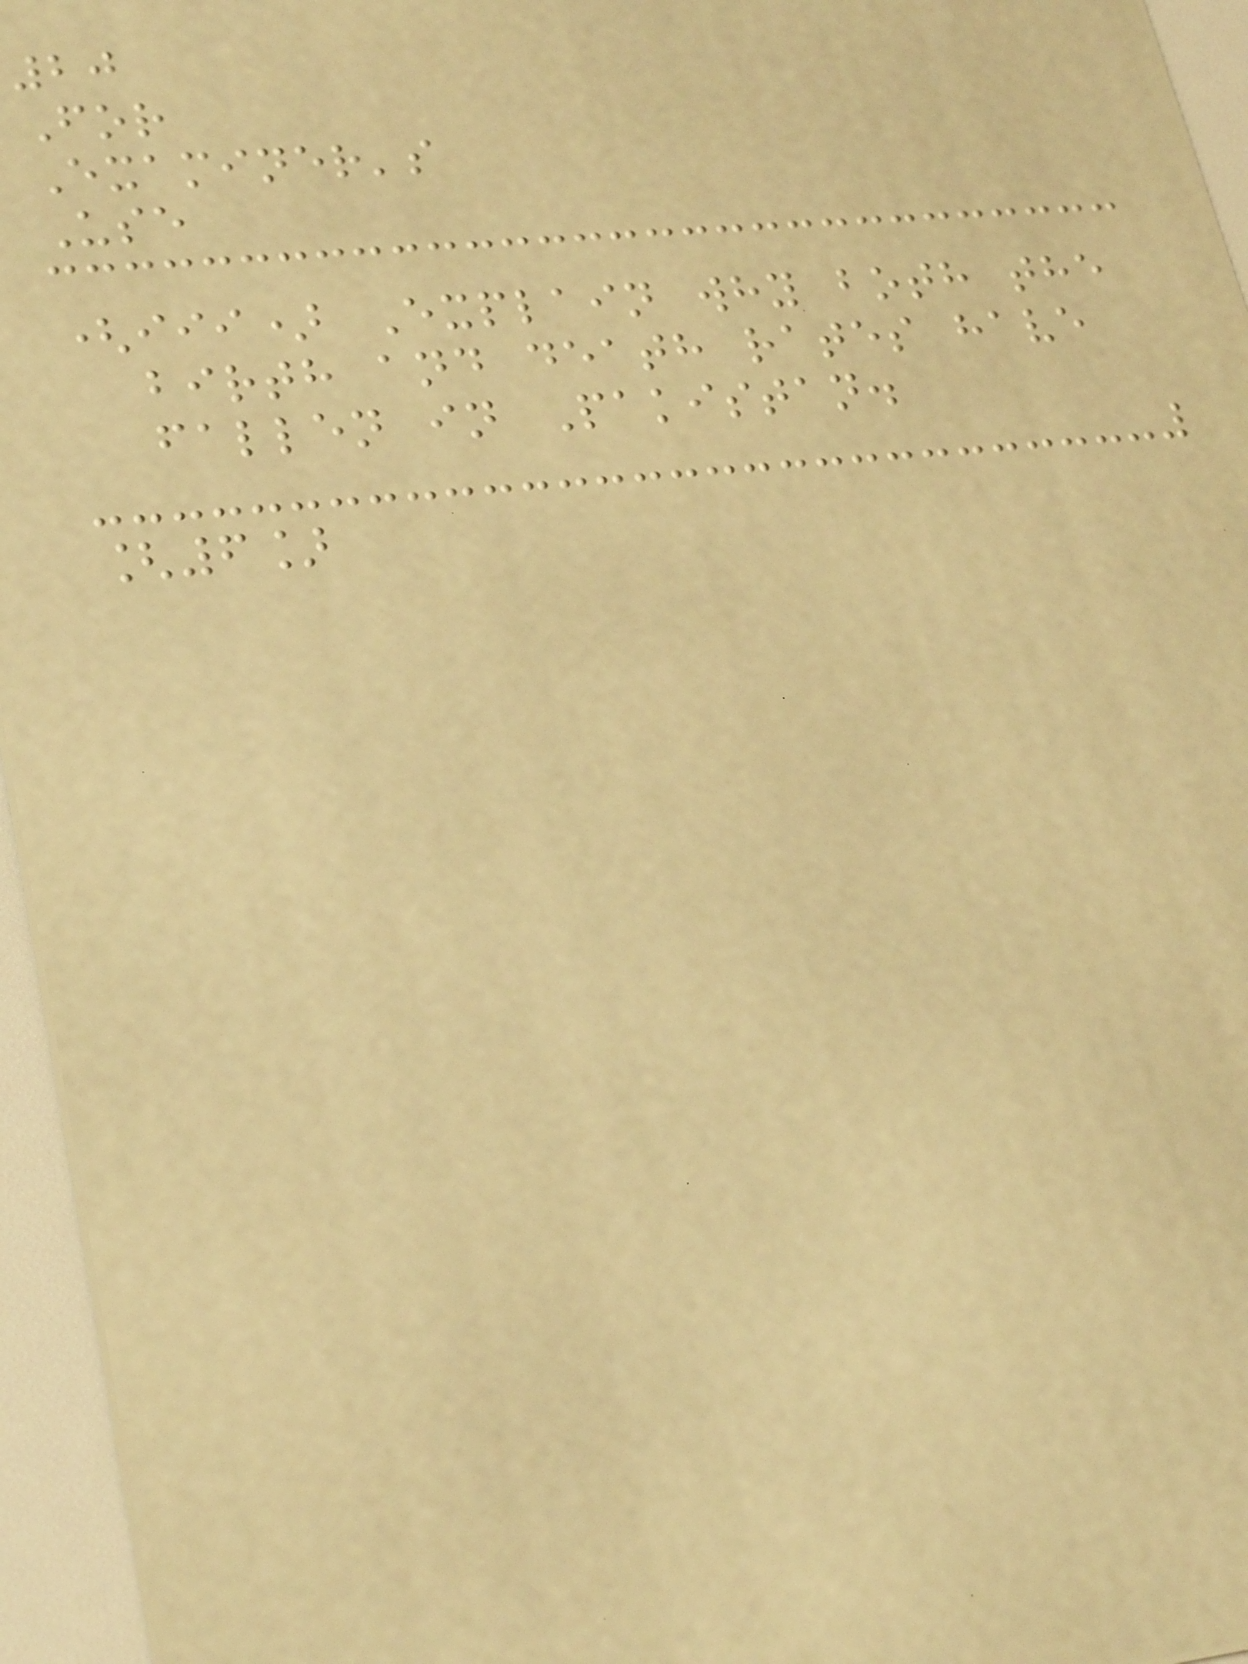20
For
Examiner's
Use
(iii) Explain why both the
birth and death rates have
fallen in Pakistan.
[6]
